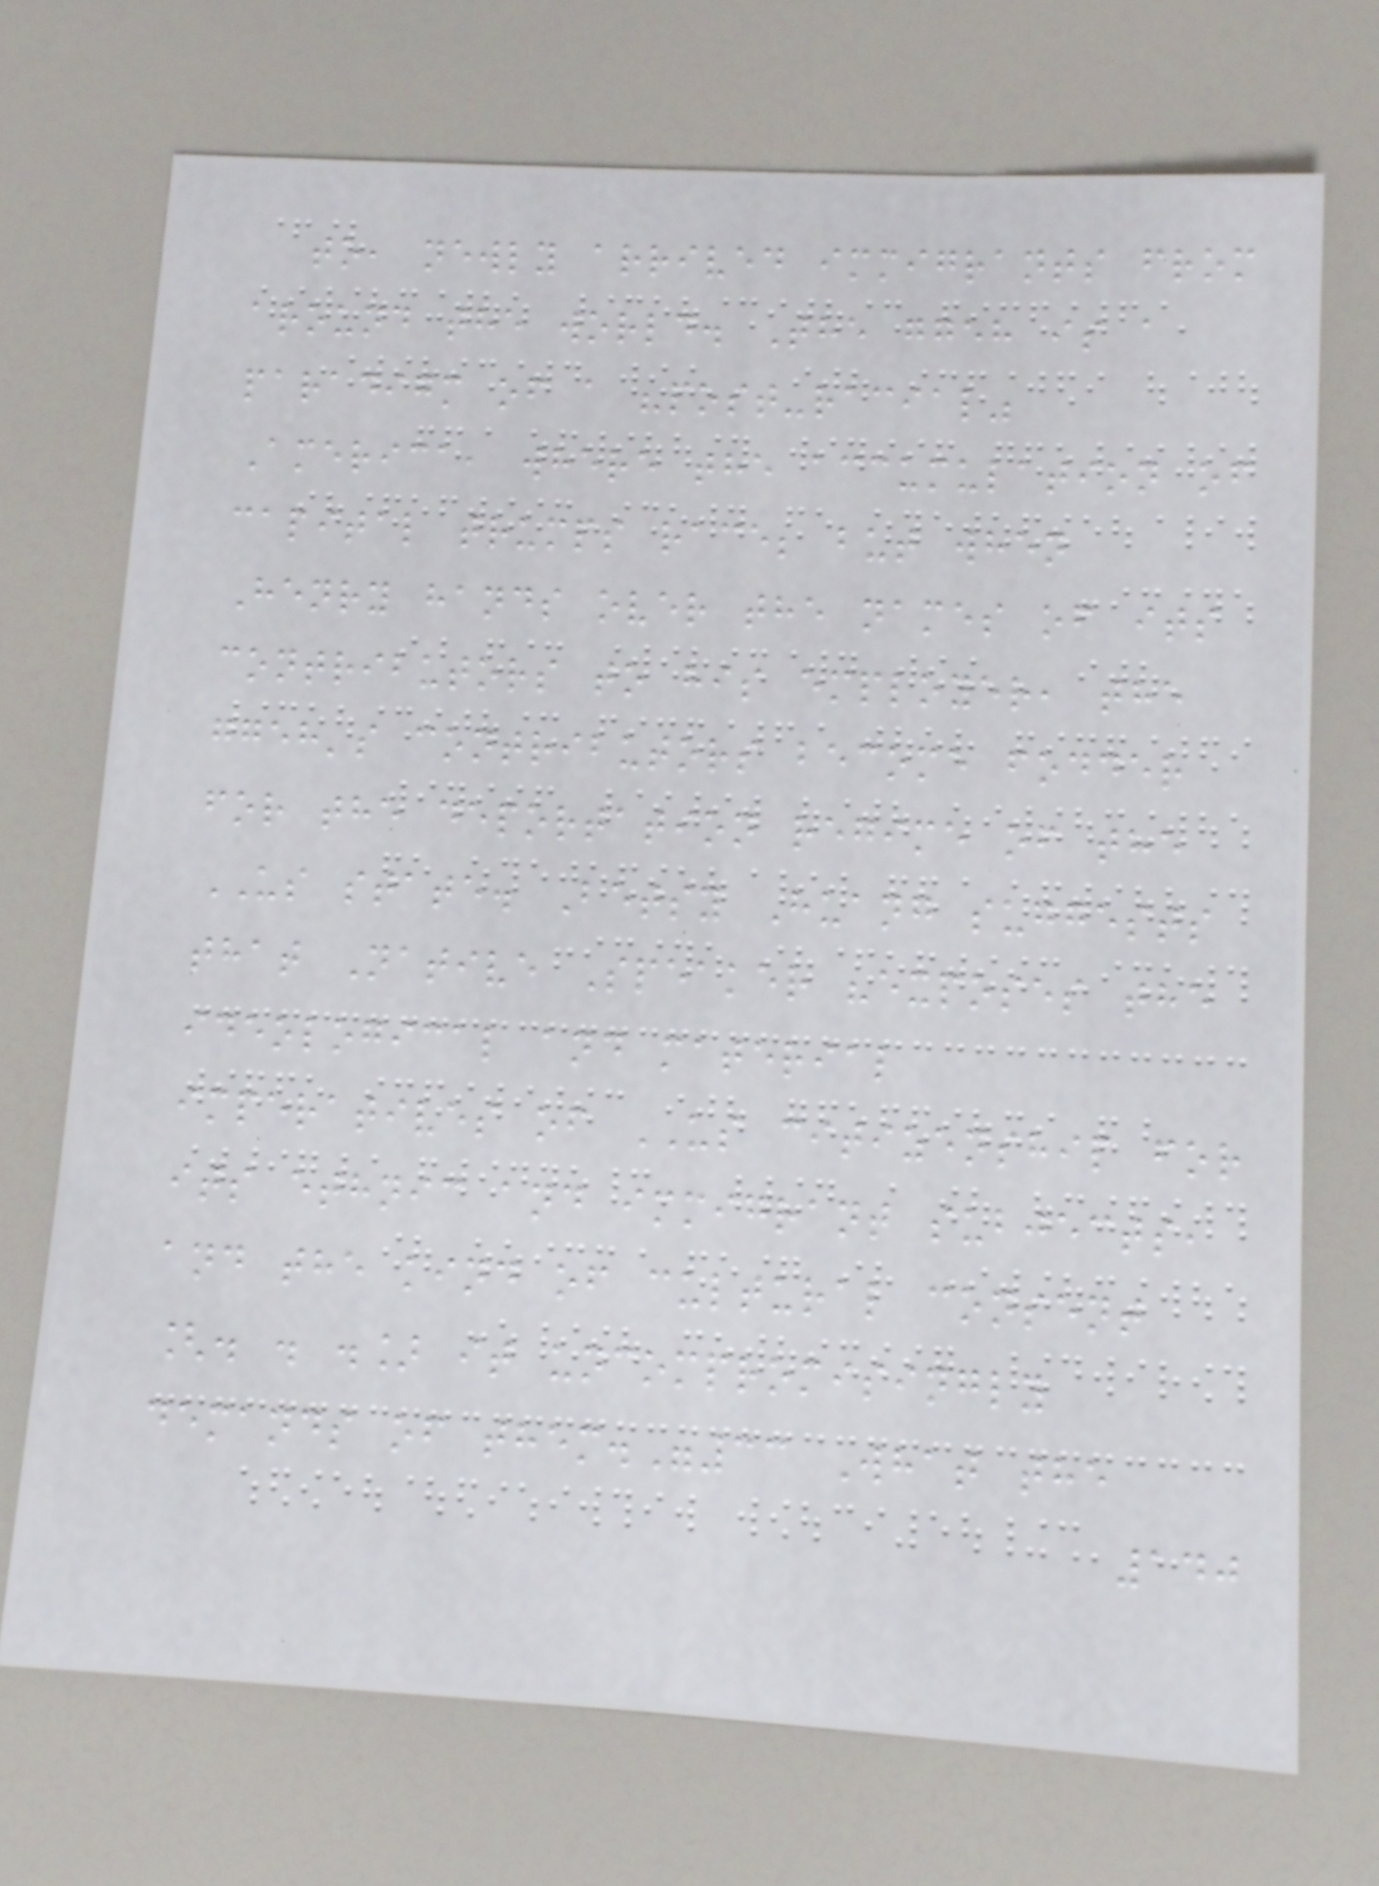to, newly arrived immigrants from
around the world. The ggeh is a
paradigm of a "post-racial"
America, where the accumulation of
capital trumps race; but when
Henry hands over the names of its
contributors to his employer, the
ggeh's contributors become fodder
for the deportation regime of the
US state. Betsy Huang suggests
that Native Speaker "exposes the
ideological and material
imperatives of US citizenship for
its ethnic and immigrant subjects,
and the kind of cultural consent
[. . .] it uncompromisingly
demands of them."33 What the
140
